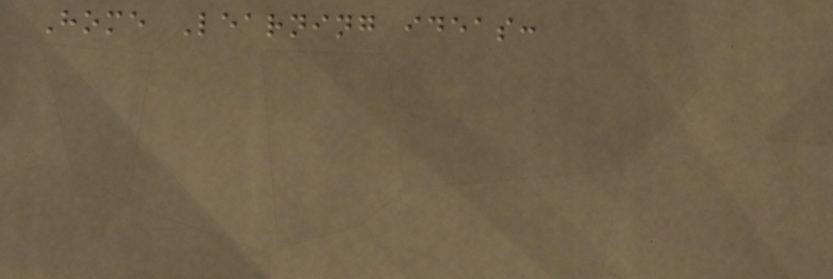Home Learning ideas:
